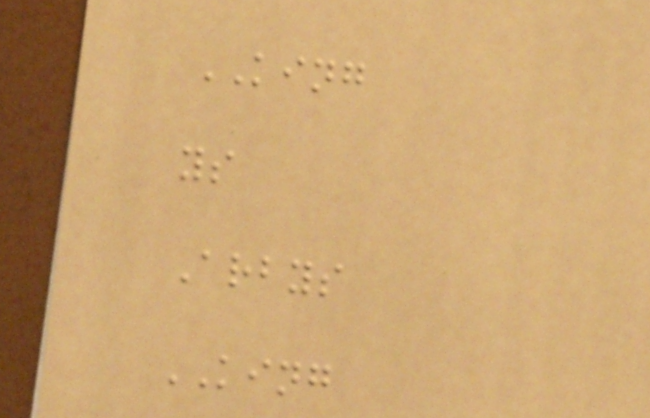KING
ys
Arbys
KING
